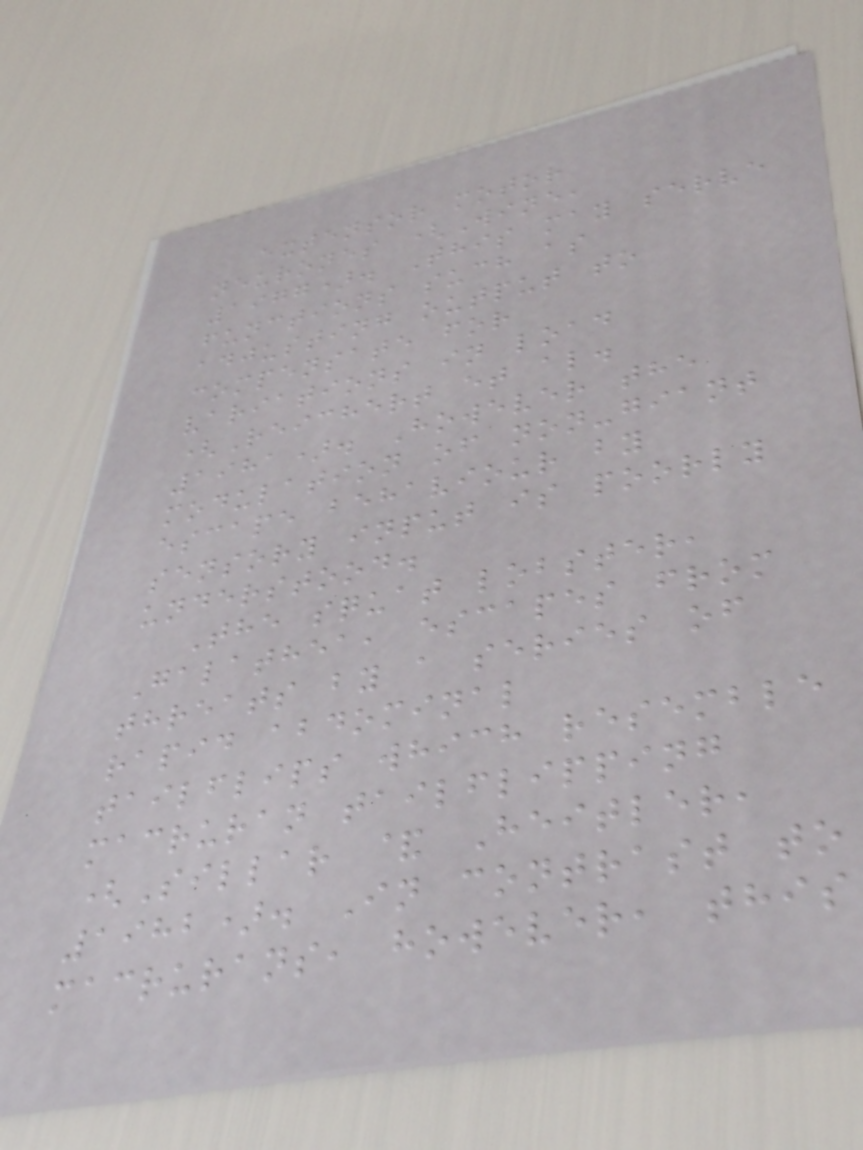extensor motor
neurones (Wine,
1977). This may serve
functions such as
adjusting output to
compensate for
variations in load
(Reichert et al.
1981). However the
modulation of non-giant
escape behaviour by
sensory input is poorly
understood.
The squat lobster,
Galathea, escapes from
threats by a series of
rapid abdominal
tailflips which resemble
macruran tailflipping
(Sillar & Heitler,
1982). In contrast to
macrurans, however, this
